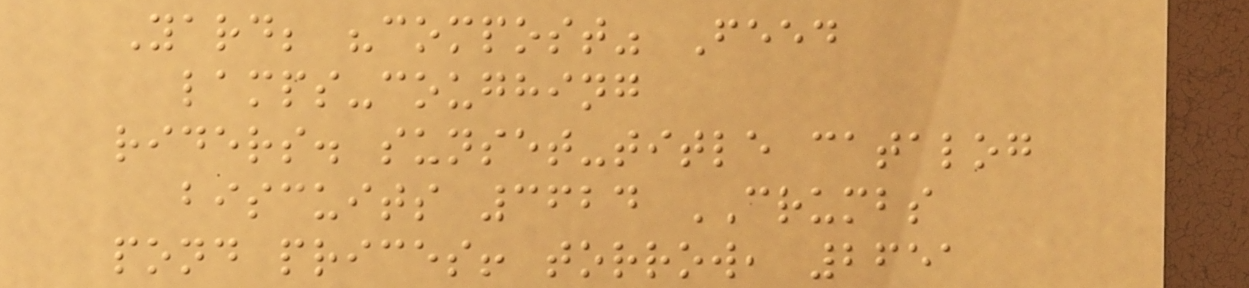Yard; "compost" Feed
lamps-coughing
riders. sunset-title catalog
biscuits 3624 CRUMBS
pond prices! torrow, 2651
